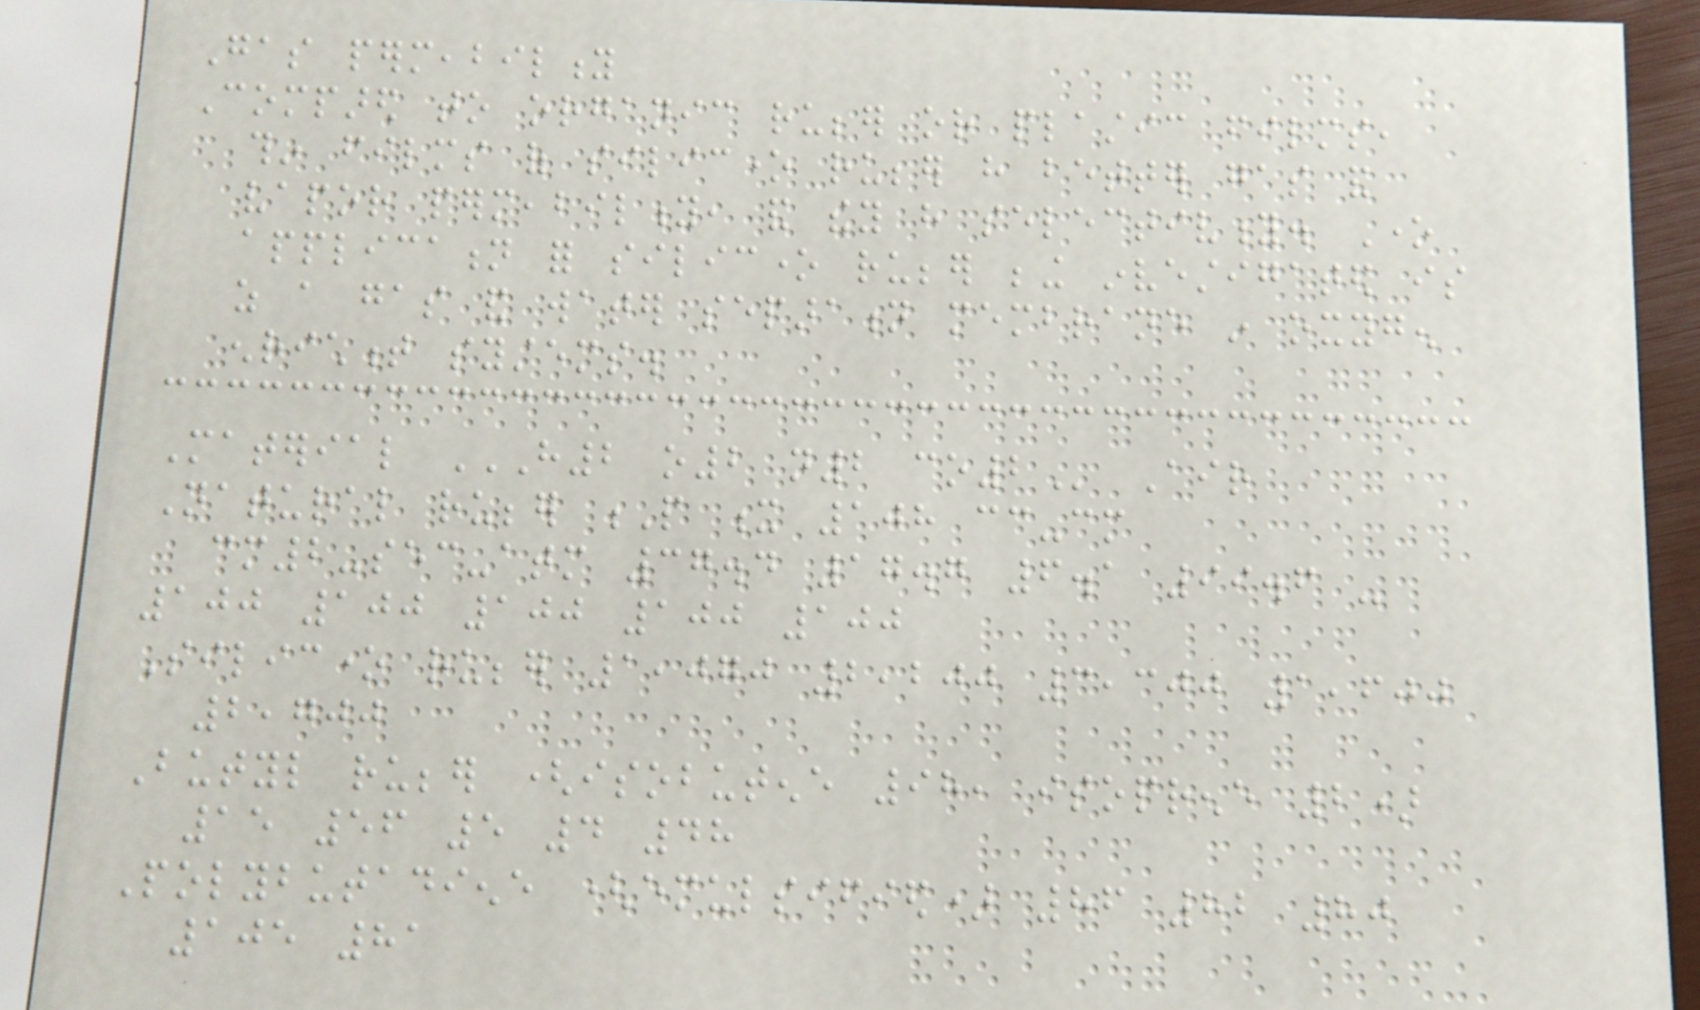Gas permeability
Compared to organic rubber or plastic films,
thin films of silicone rubber have better gas and
vapor permeability, and they have selectivity. One
application for silicone rubber being investigated is
as a gas and water separation membrane in oxygen
enrichment systems.
Material H2 O2 N2 CO2 Air
Natural rubber P x 108 cc-cm
cm2-sec-atm 37.4 17.7 6.1 99.6 -
100 100 100 100 100
Silicone rubber 1,070 2,200 3,300 1,600
2,700
Butyl rubber (isobutene 98, isoprene 2)
15 56 5 4 48
Polybutadiene (emulsified) 86 82 80
105 81
